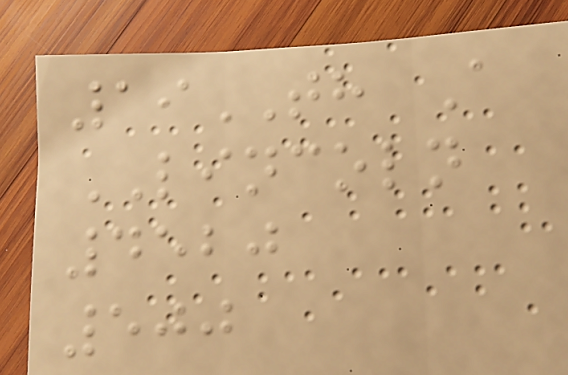19TH A
LINCOLN
4520
500
